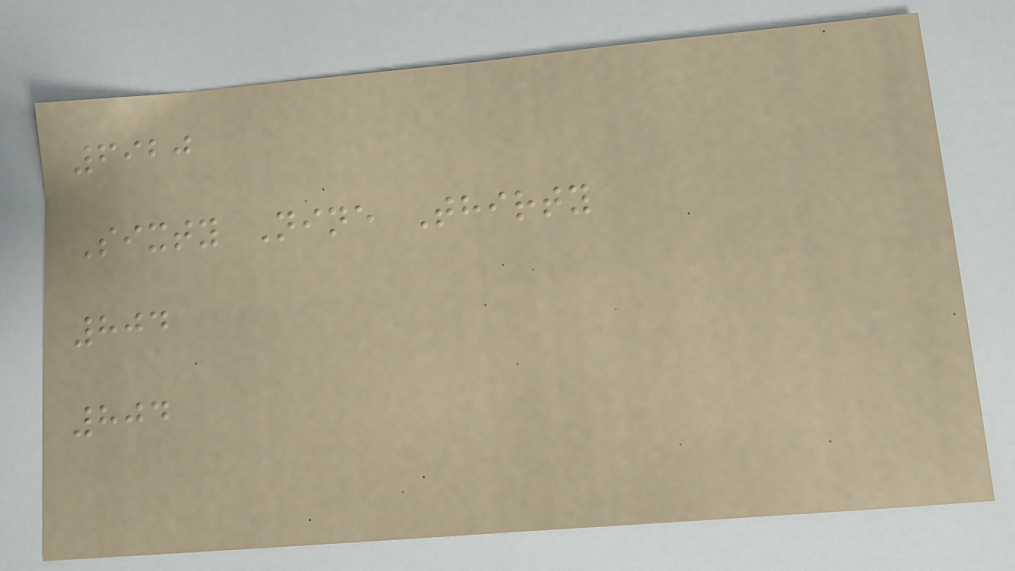6920
Sixty Nine Thirty
804
804
